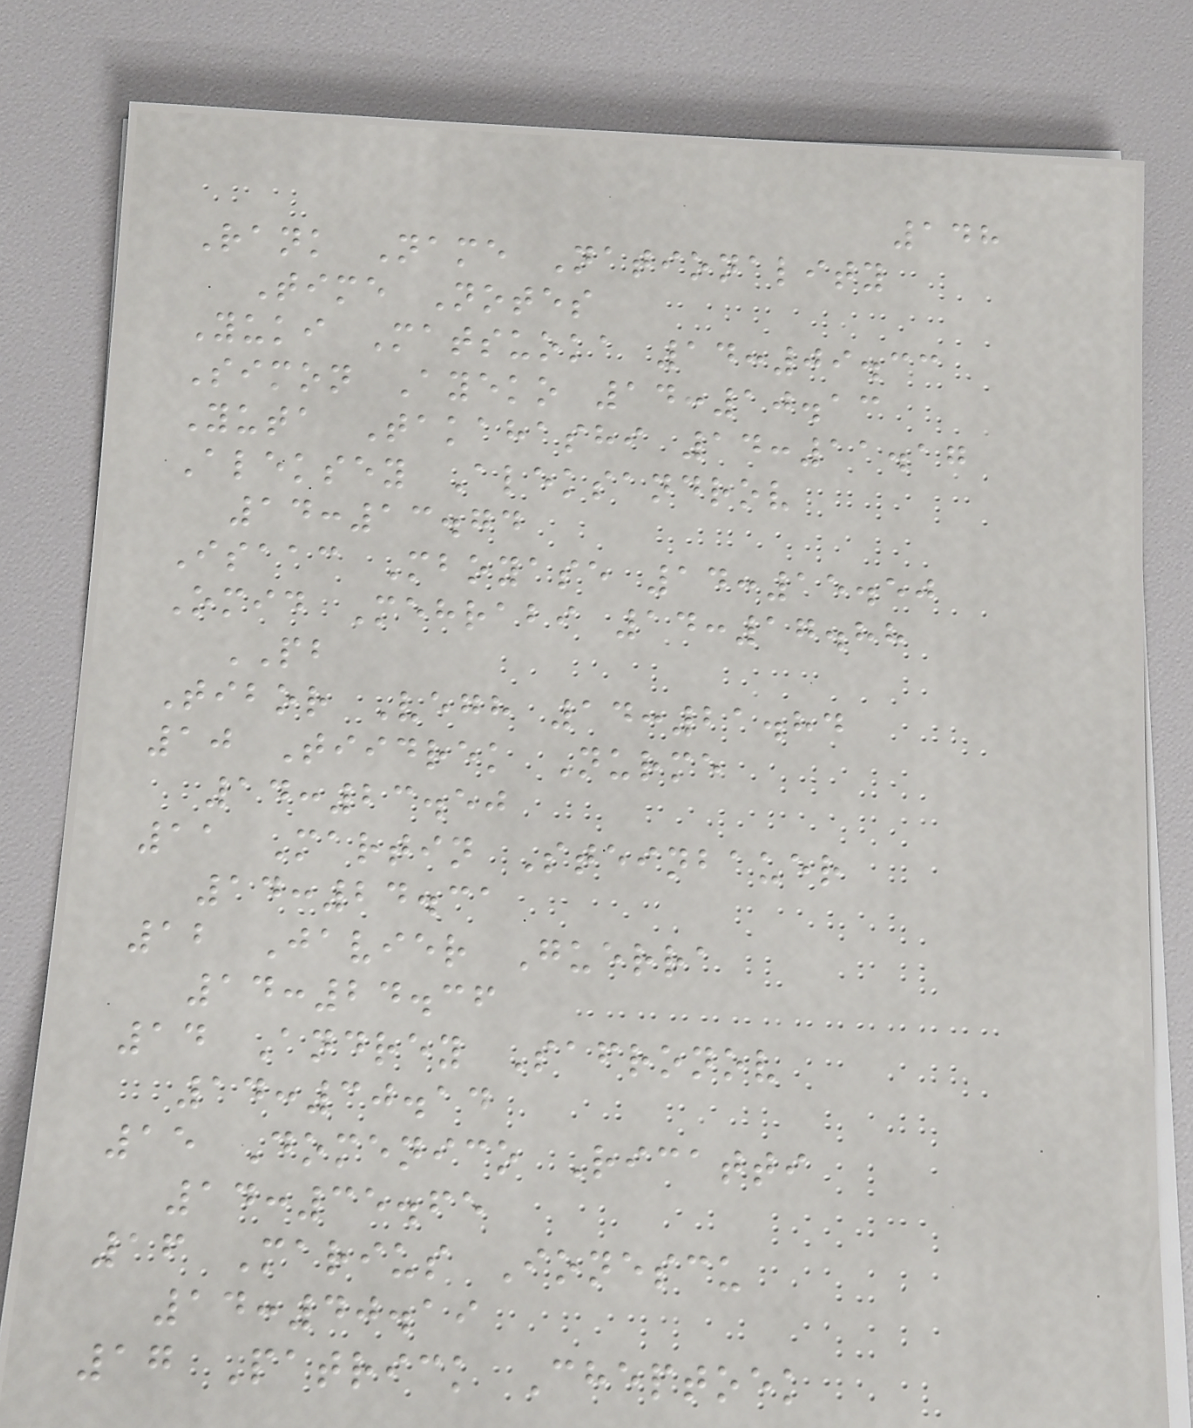148
Rank Name Nationality
Time Notes
Yuki Matsuoka 14:09.33
Simon Ayeko 14:10.13
Yuta Takahashi 14:11.17
Aleksey Aleksandrov
14:13.74
Isaac Mboyase 14:15.50
Omid Mehrabi 14:17.88
PB
Tibor Vegh 14:21.84
10 Tiidrek Nurme
14:23.50
11 Martin Steinbauer
14:24.31
12 Javier Guerra
14:24.36
14 Andrey Safronov
14:30.14
15 Domenico Ricatti
14:35.65
16 Marius Ionescu
14:40.19
17 Patrick Cheptoek
